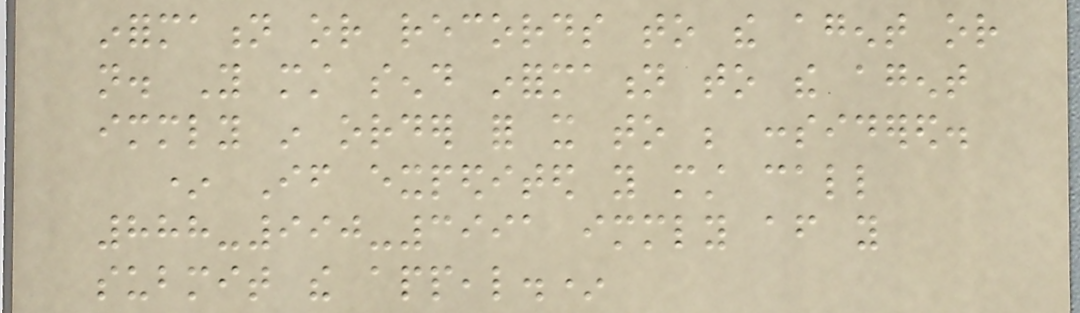information or records to the agent or
not. You must send information to the agent
immediately in order for it to be considered.
* If expedited you must call
888-990-3991 immediately after you
submit the appeal.*
